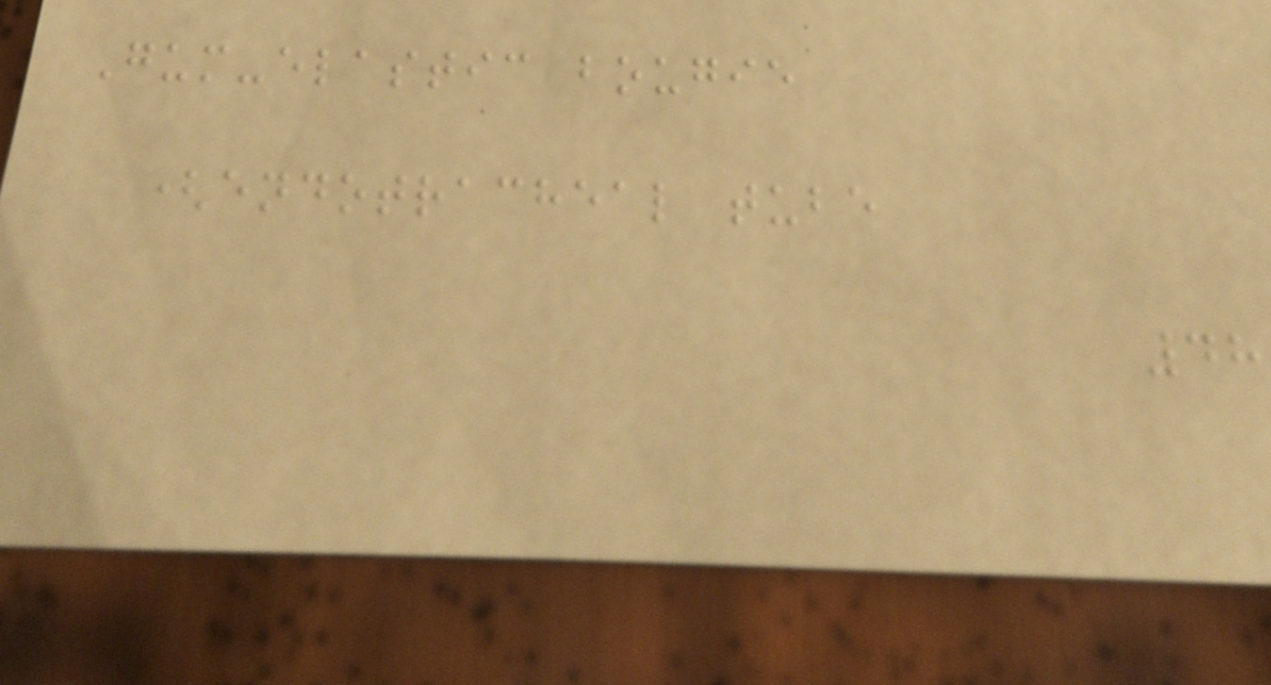Gum-elastic bougie
(endotracheal tube
48
